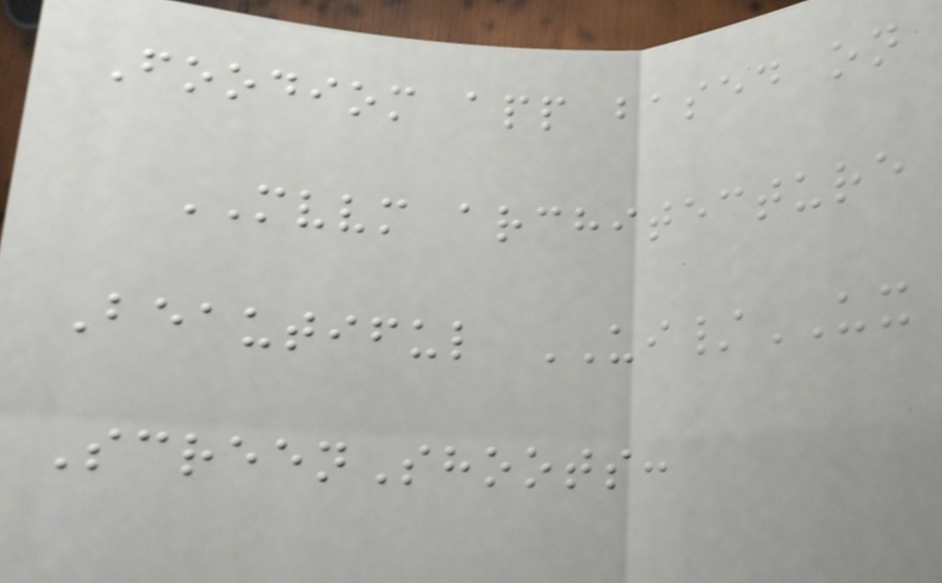Foodiom app based on
MVVM architecture
Beautiful UI/UX
ScreenShoots:
